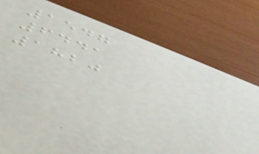1547
6441
1820
